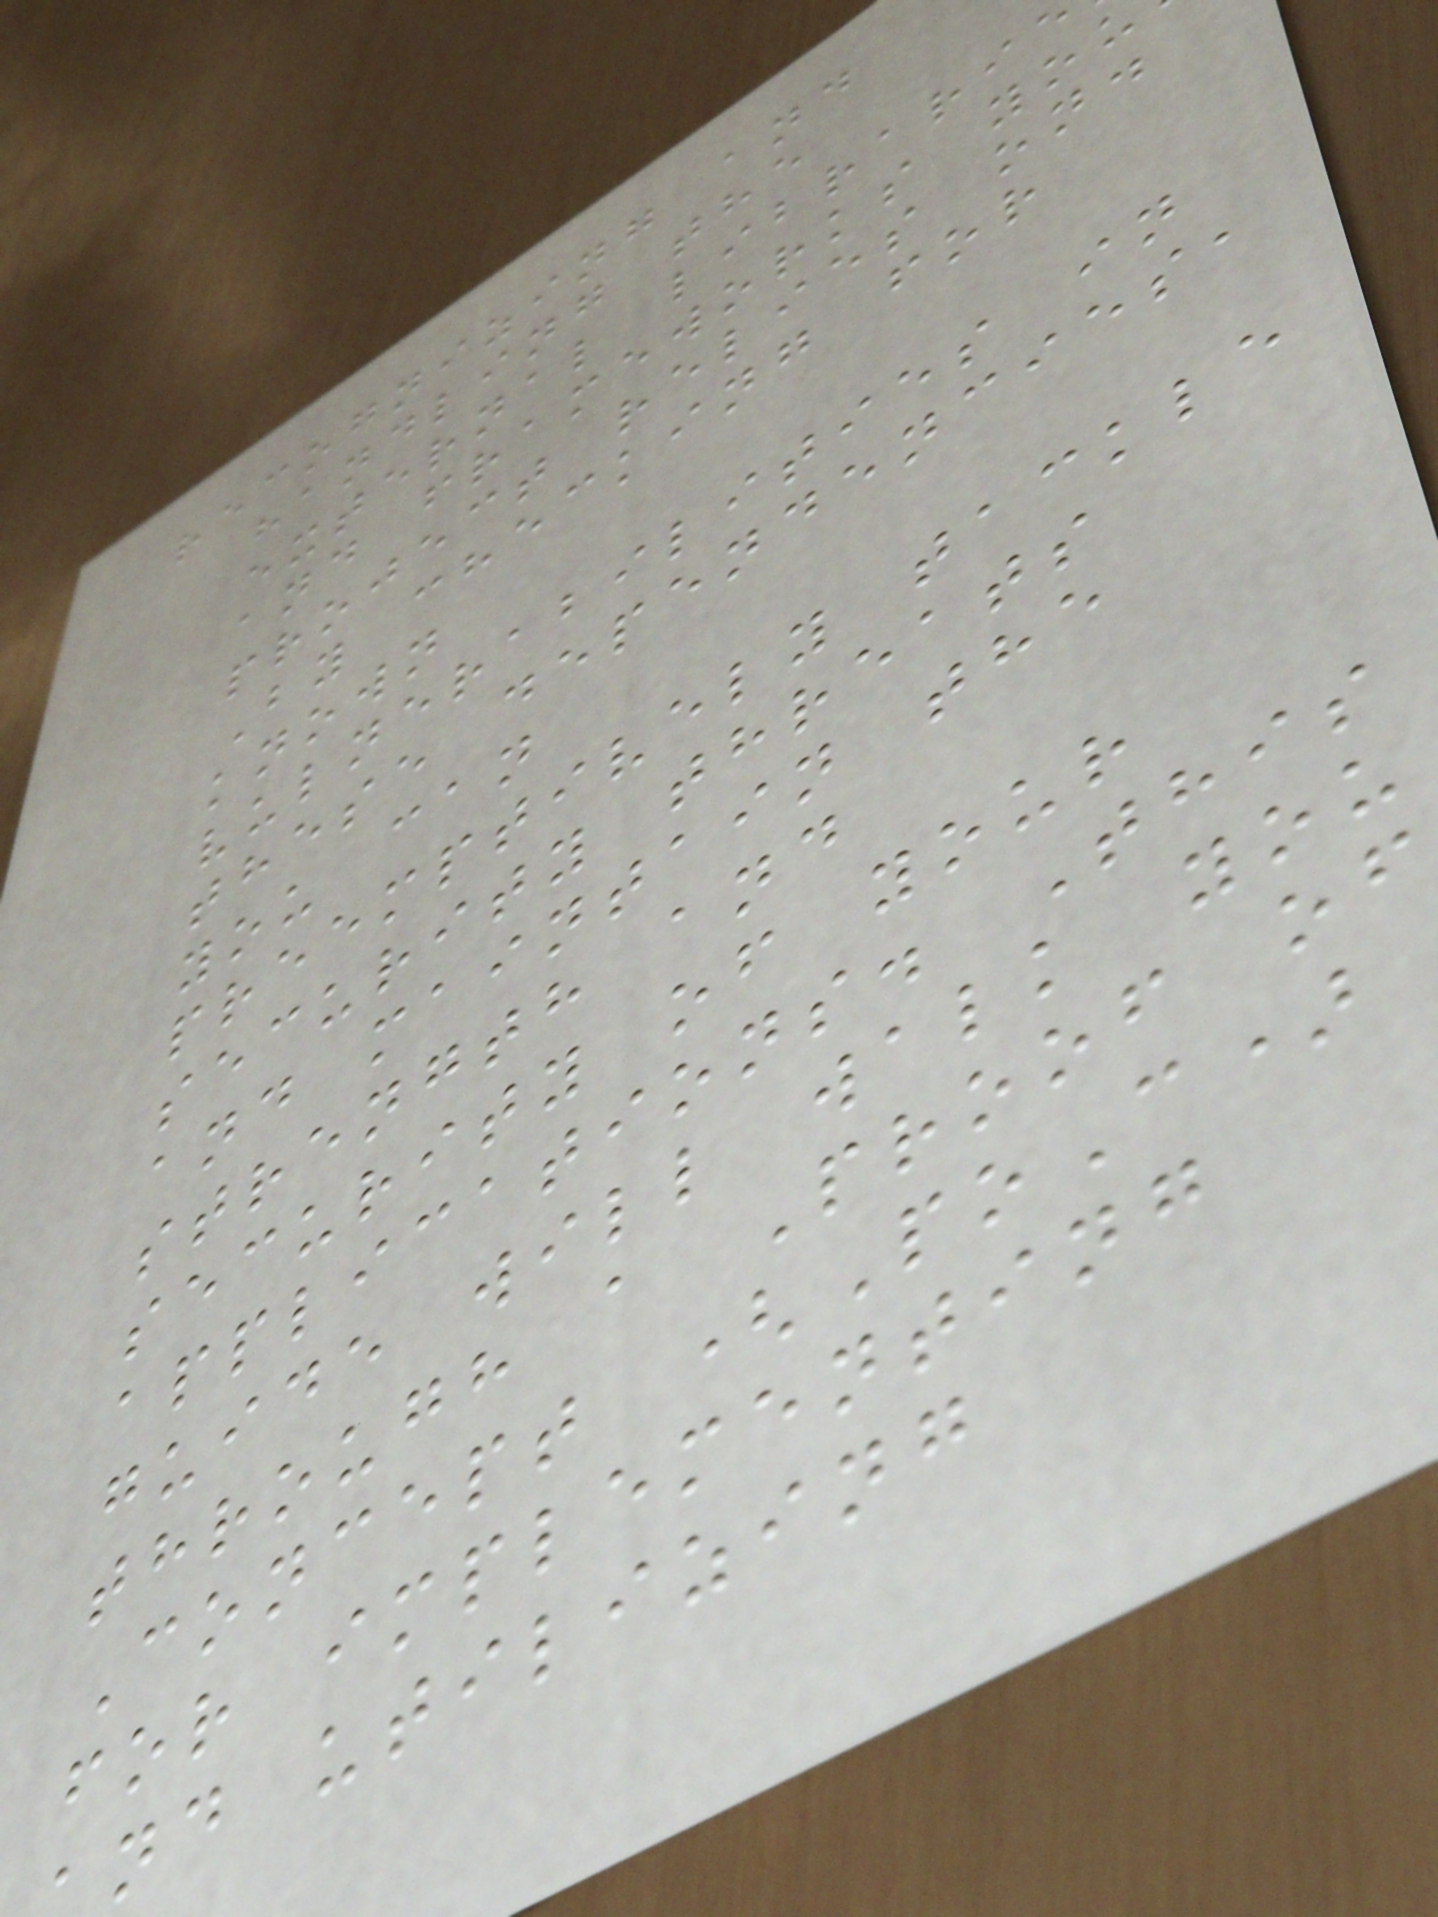recognizing and
handling the
external librari
and frameworks yo
project relies on.
By checking for
known
vulnerabilities in
these dependencies,
you can
preemptively tackle
security threats
and maintain the
strength and
security of your
applications. This
guide will walk you
through a Proof of
Concept (PoC)
for implementing
nd utilizing
